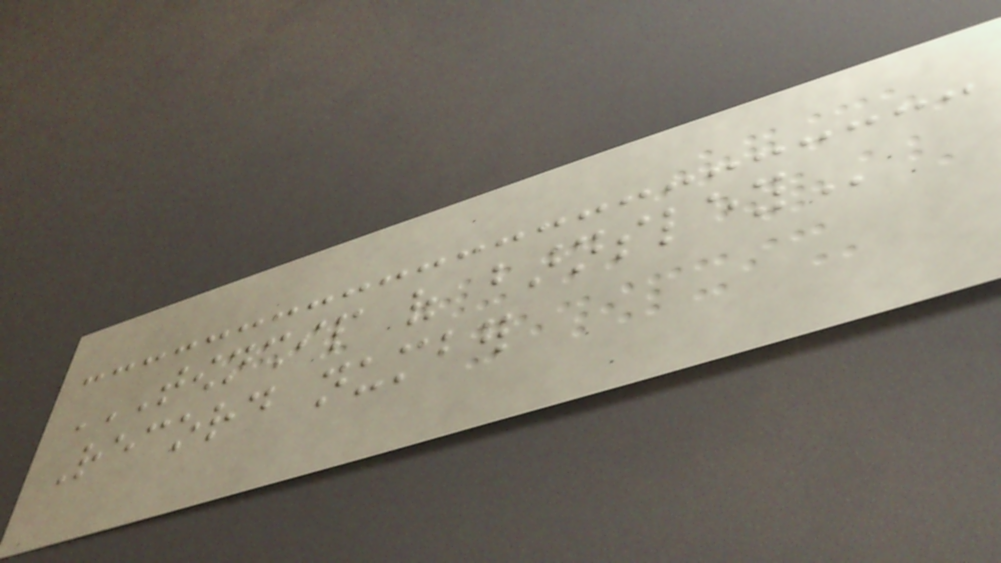TOWNSHIP OF BARNSLEY
Record number
